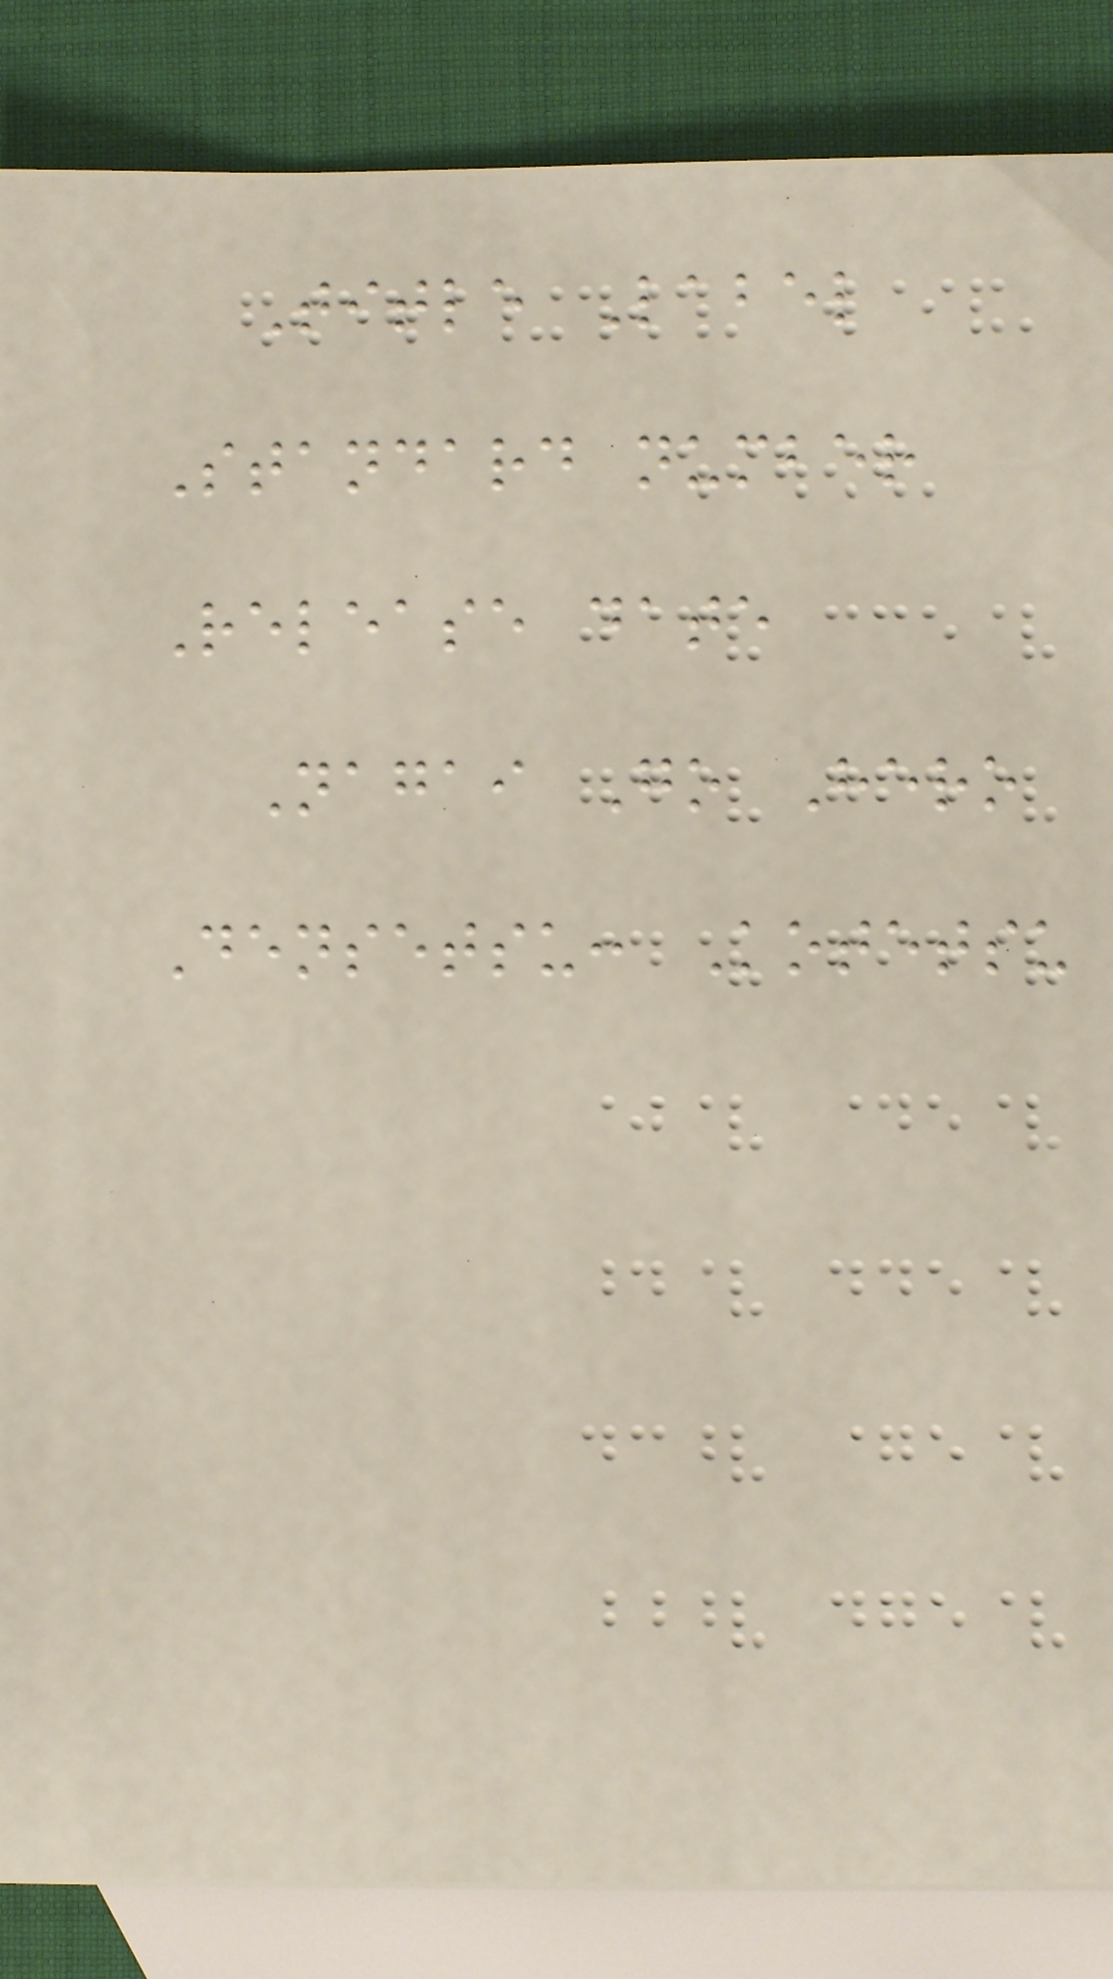Title Label
Standard number
Release date
Nagai Go Hero
Densetsu: Kotetsu
